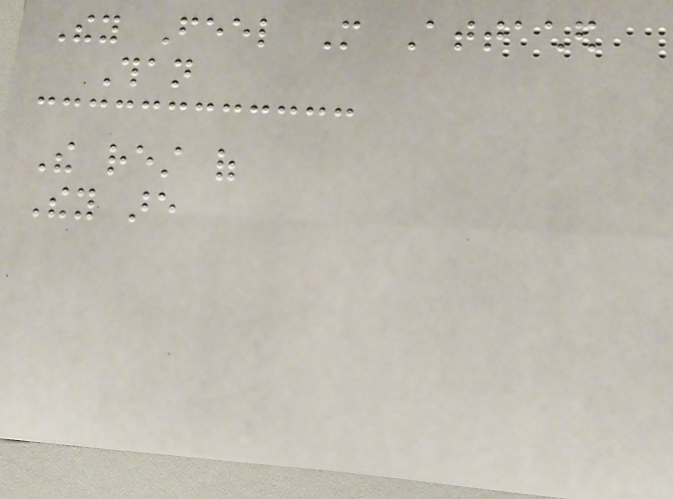They Feel More Attached
Than
The rest of
They are
